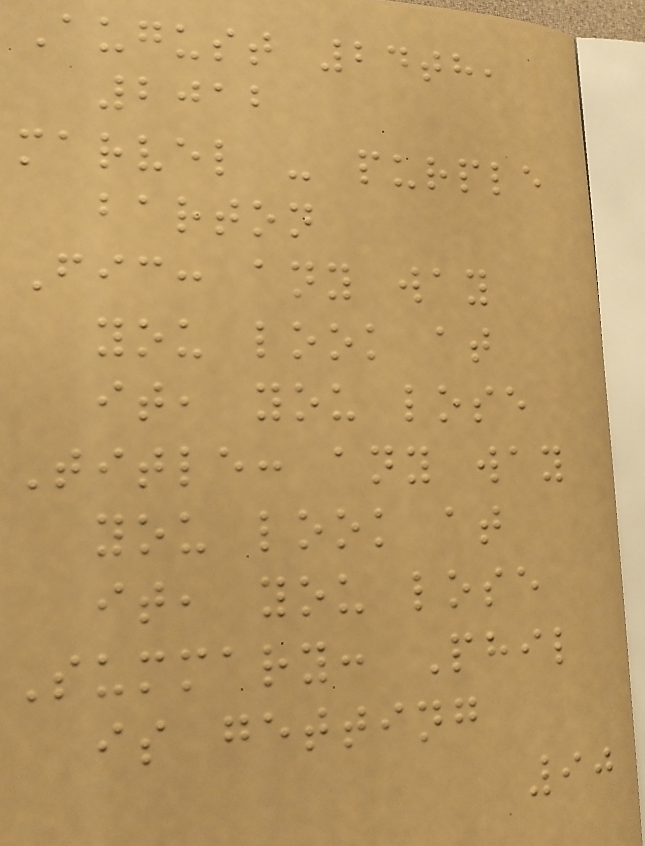August 24th,
2012
marvel - purple
barton
Fic: any way
you look at
it, you lose
Title: any way
you look at
it, you lose
Summary: Phil
is getting
90
